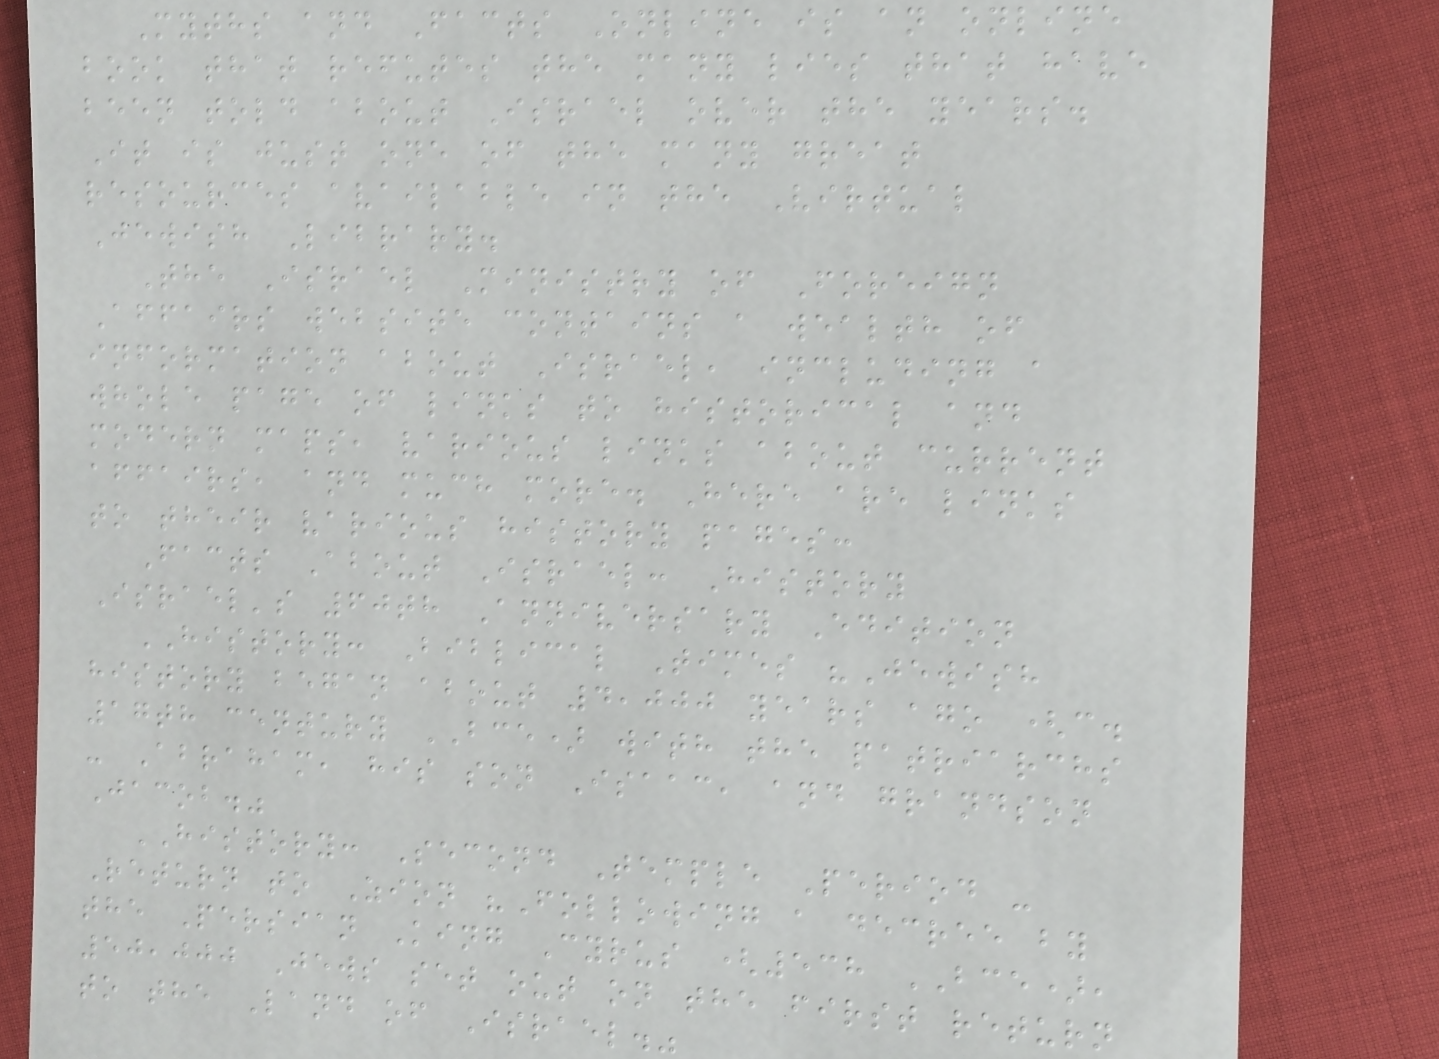Myths and Facts Online is an online
book that refutes the many lies that have
been told about Israel over the years.
It is just one of the many great
resources available in the Virtual
Jewish Library.
The Israel Ministry of Foreign
Affairs website contains a wealth of
information about Israel, including a
whole page of links to historical and
modern maps, various links about current
affairs, and much more. Here are links
to their various history pages:
Facts About Israel: History
Israel's 60th Anniversary Edition
HISTORY: Biblical Times "Jewish
history began about 4,000 years ago (c.
17th century BCE) with the patriarchs
- Abraham, his son Isaac, and grandson
Jacob."
HISTORY: Second Temple Period -
Return to Zion "Following a decree by
the Persian King Cyrus (538 BCE),
50,000 Jews set out on the first return
to the Land of Israel."
